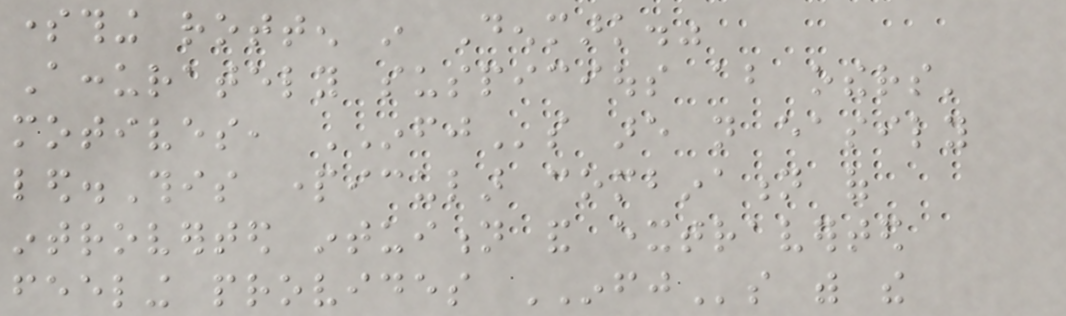something rotten in Denmark."
Accurately suspicious about others'
motives, INFJs are not easily
led.This particular combination of
introverted intuition and extraverted
feeling provides INFJs with the
